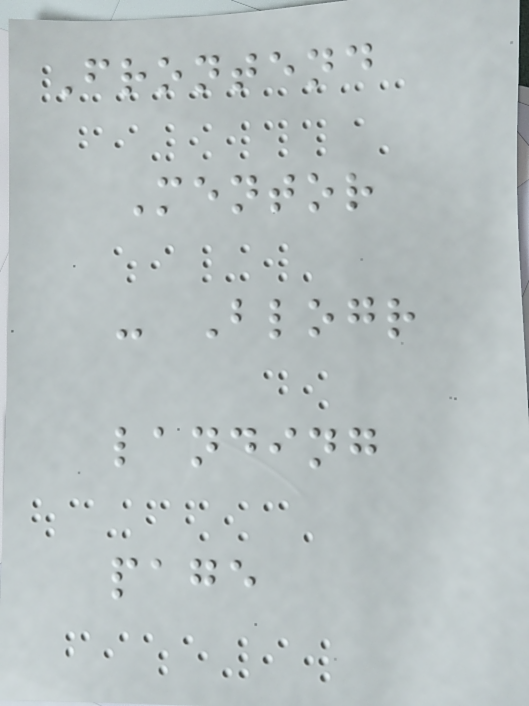Frontend
Mentor
- Blogr
landing
page
